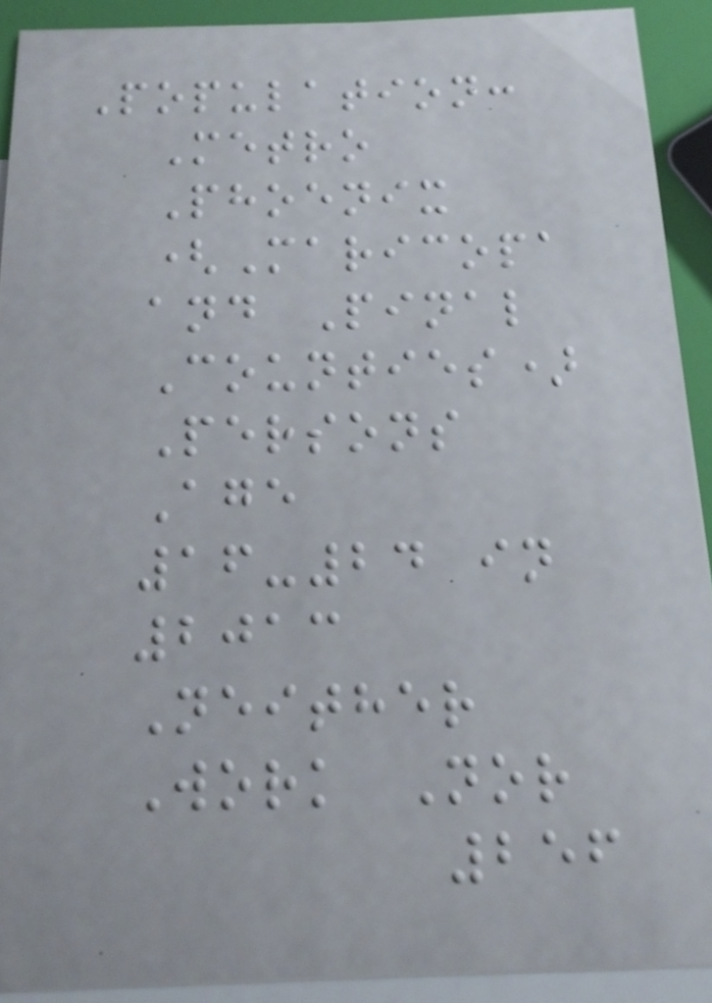Population:
Metro
Phoenix
(Maricopa
and Pinal
Counties)
Persons
Age
16-24 in
2013
Neither
Work Nor
256
